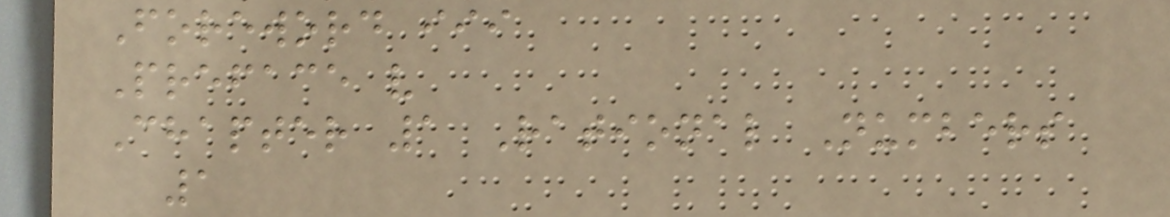Foreword iii
Preface v
Chapter 1 Rational Numbers
1
